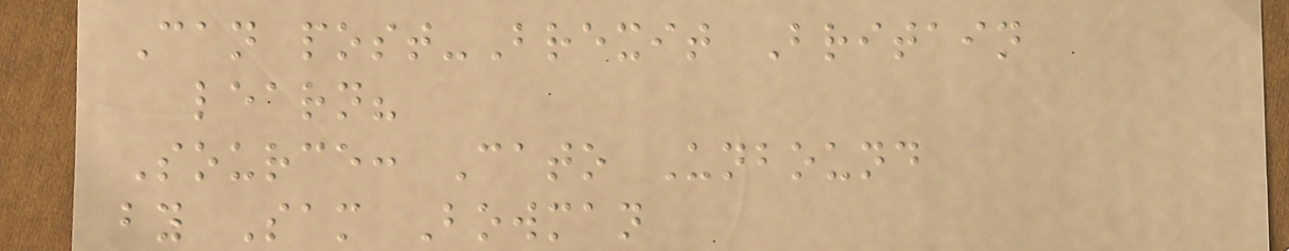Can post-Brexit Britain
learn?
Source: Cato Unbound
by Sam Bowman
